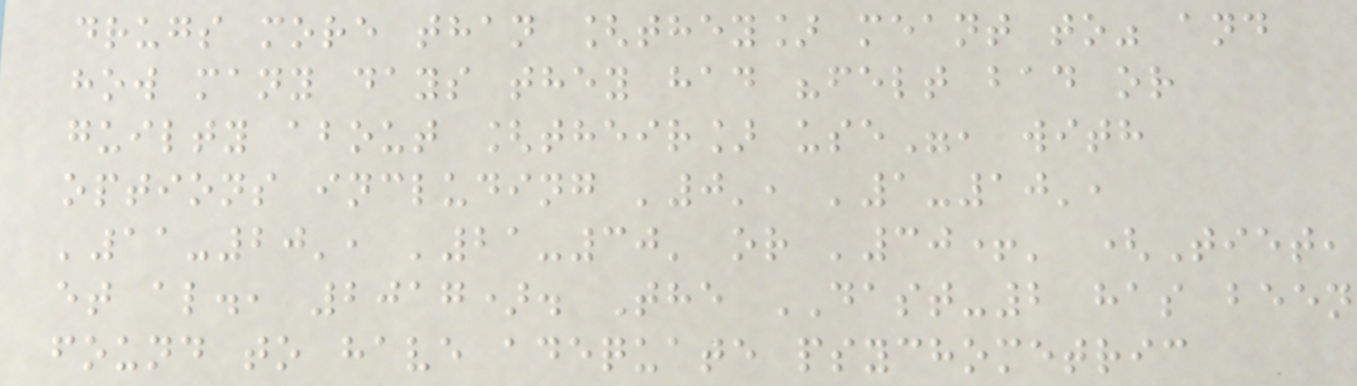drugs more than [they] meant to" and
how many days they had "felt bad or
guilty about [their] use", with
options including '0', '1-10',
'11-20', '21-30' or '30+' (Tiet,
et al., 2017). The DAST-2 has been
found to have adequate psychometric
